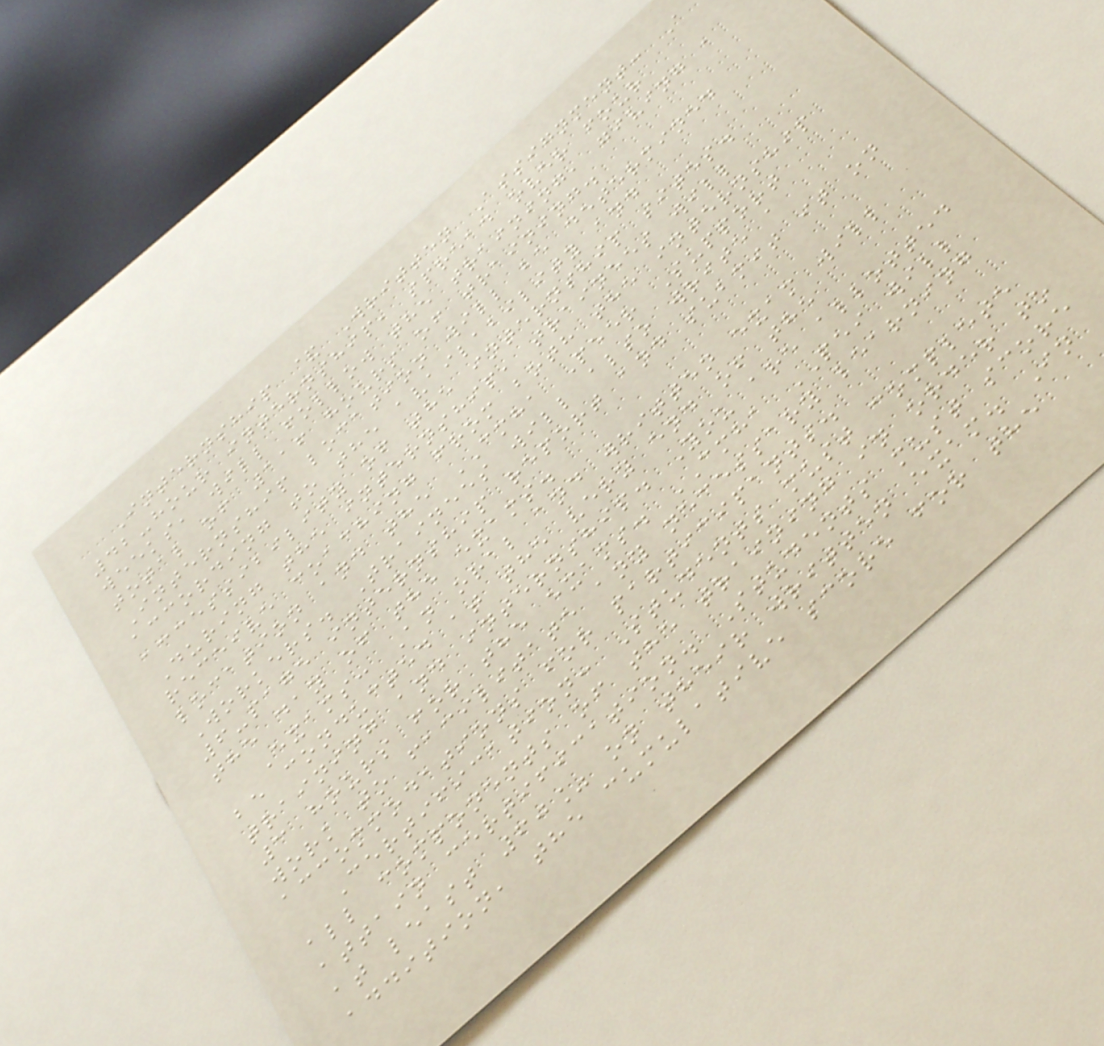Internship & Written Assignment: A
42-hour internship, spread over four
weeks, will follow the training, giving a
total of 116 hours of training.
Internship location will be determined
according to the availability and
accessibility of the internship sites.
During the internship, trainees will
receive coaching from both the internship
location and the CMHA Peer Support
Workers. Trainees will also write a
6-page internship report and submit it on
the day of the exams.
Exams: An oral and written exam will
be conducted at the very end of the
training and internship. You are allotted
3 hours for the exams. CMHA PEI will
work to facilitate any necessary learning
accommodations for participants.
Certification: Students must complete
all components of the training in order to
attain certification. Students must score
at least 60% on their written exam. In
addition, the cumulative score for the
